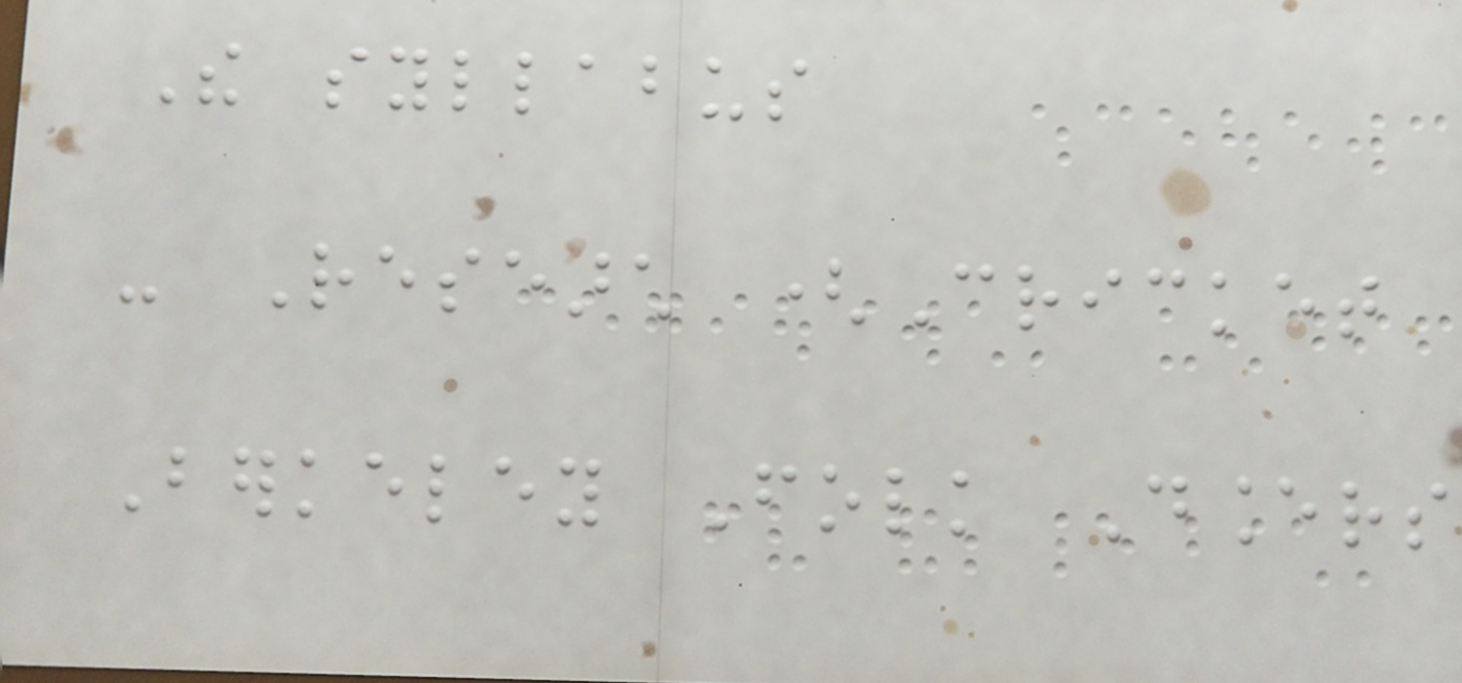The syllabus
- Research (Cricket
Berkeley Folk Dancers
